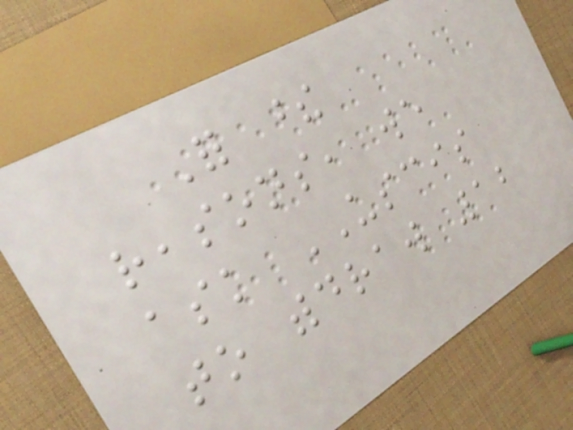For these
reasons, we
ask USCIS
to withdraw 12
